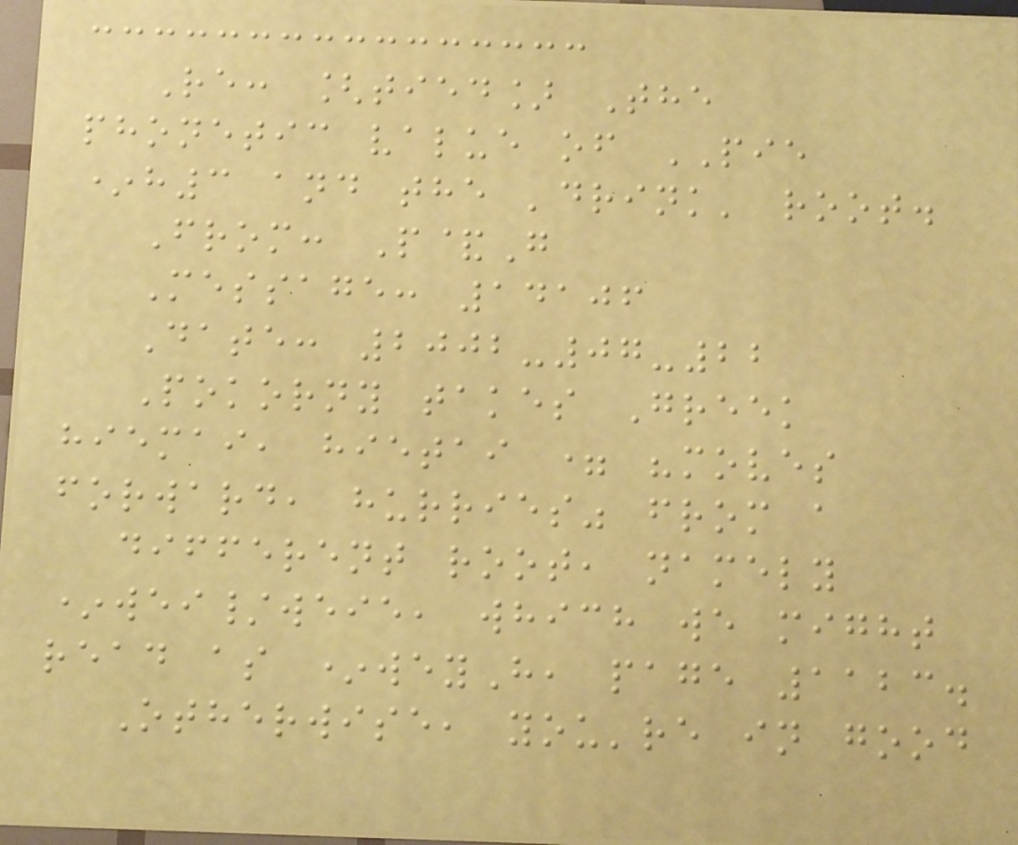Re: [tied] The
phonetic value of PIE
*h3 and the 'drink' root.
From: P&G
Message: 14106
Date: 2002-07-22
Pokorny takes Greek
hiemai, hietai = "moves
forward, hurries" from a
different root, namely
*wei/weie, which we might
read as *weyH, page 1123.
Otherwise, you're in good
